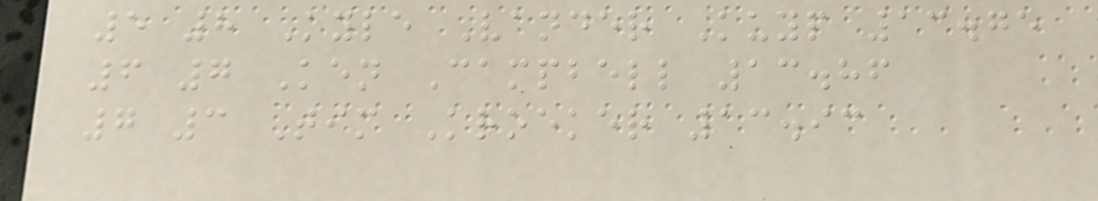5 8 Kyle Vander Kuyp 13.75
6 7 Ken Campbell 13.86
7 3 Tim Kroeker 13.93
